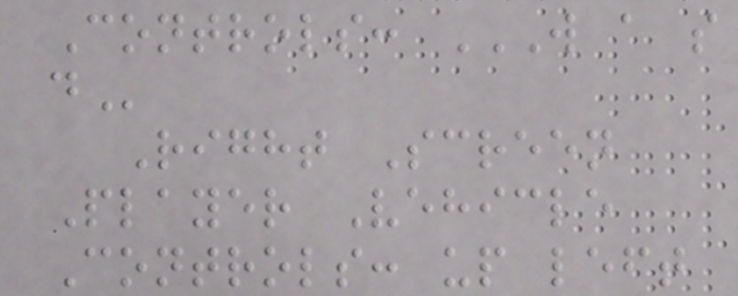Controls: W A S
D
Right Screen
Player Vehicle
Controls: up left
